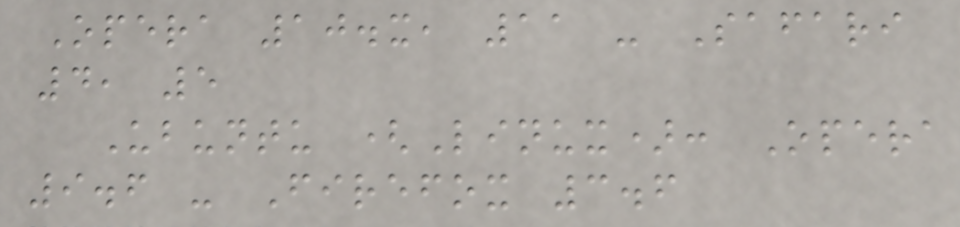Opera 10.x, 11 - Safari
4, 5
Ubuntu (Linux): Opera
9.6 - Firefox 3.6
